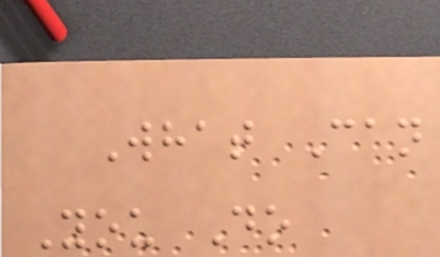What Can
You Do
